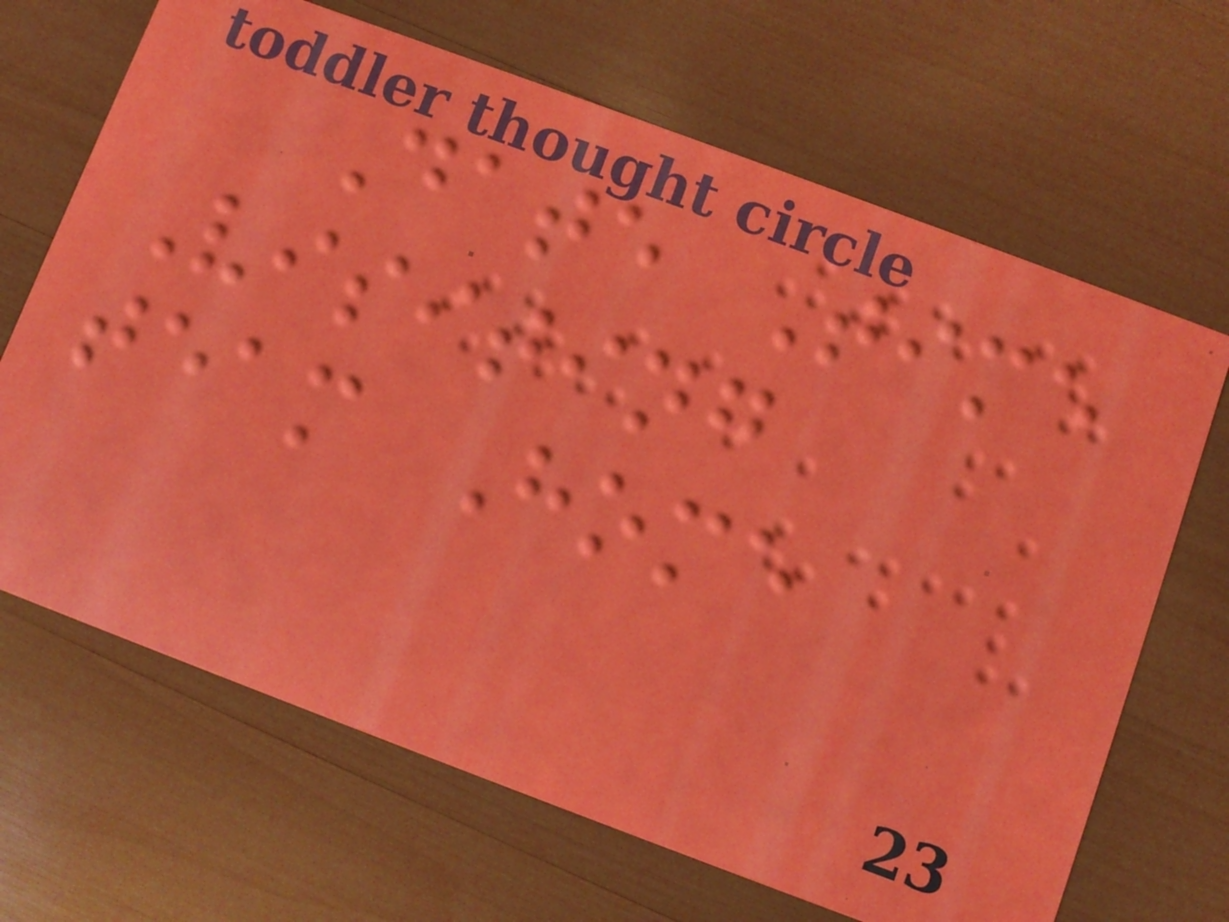Date Time
Visiting
team Home
